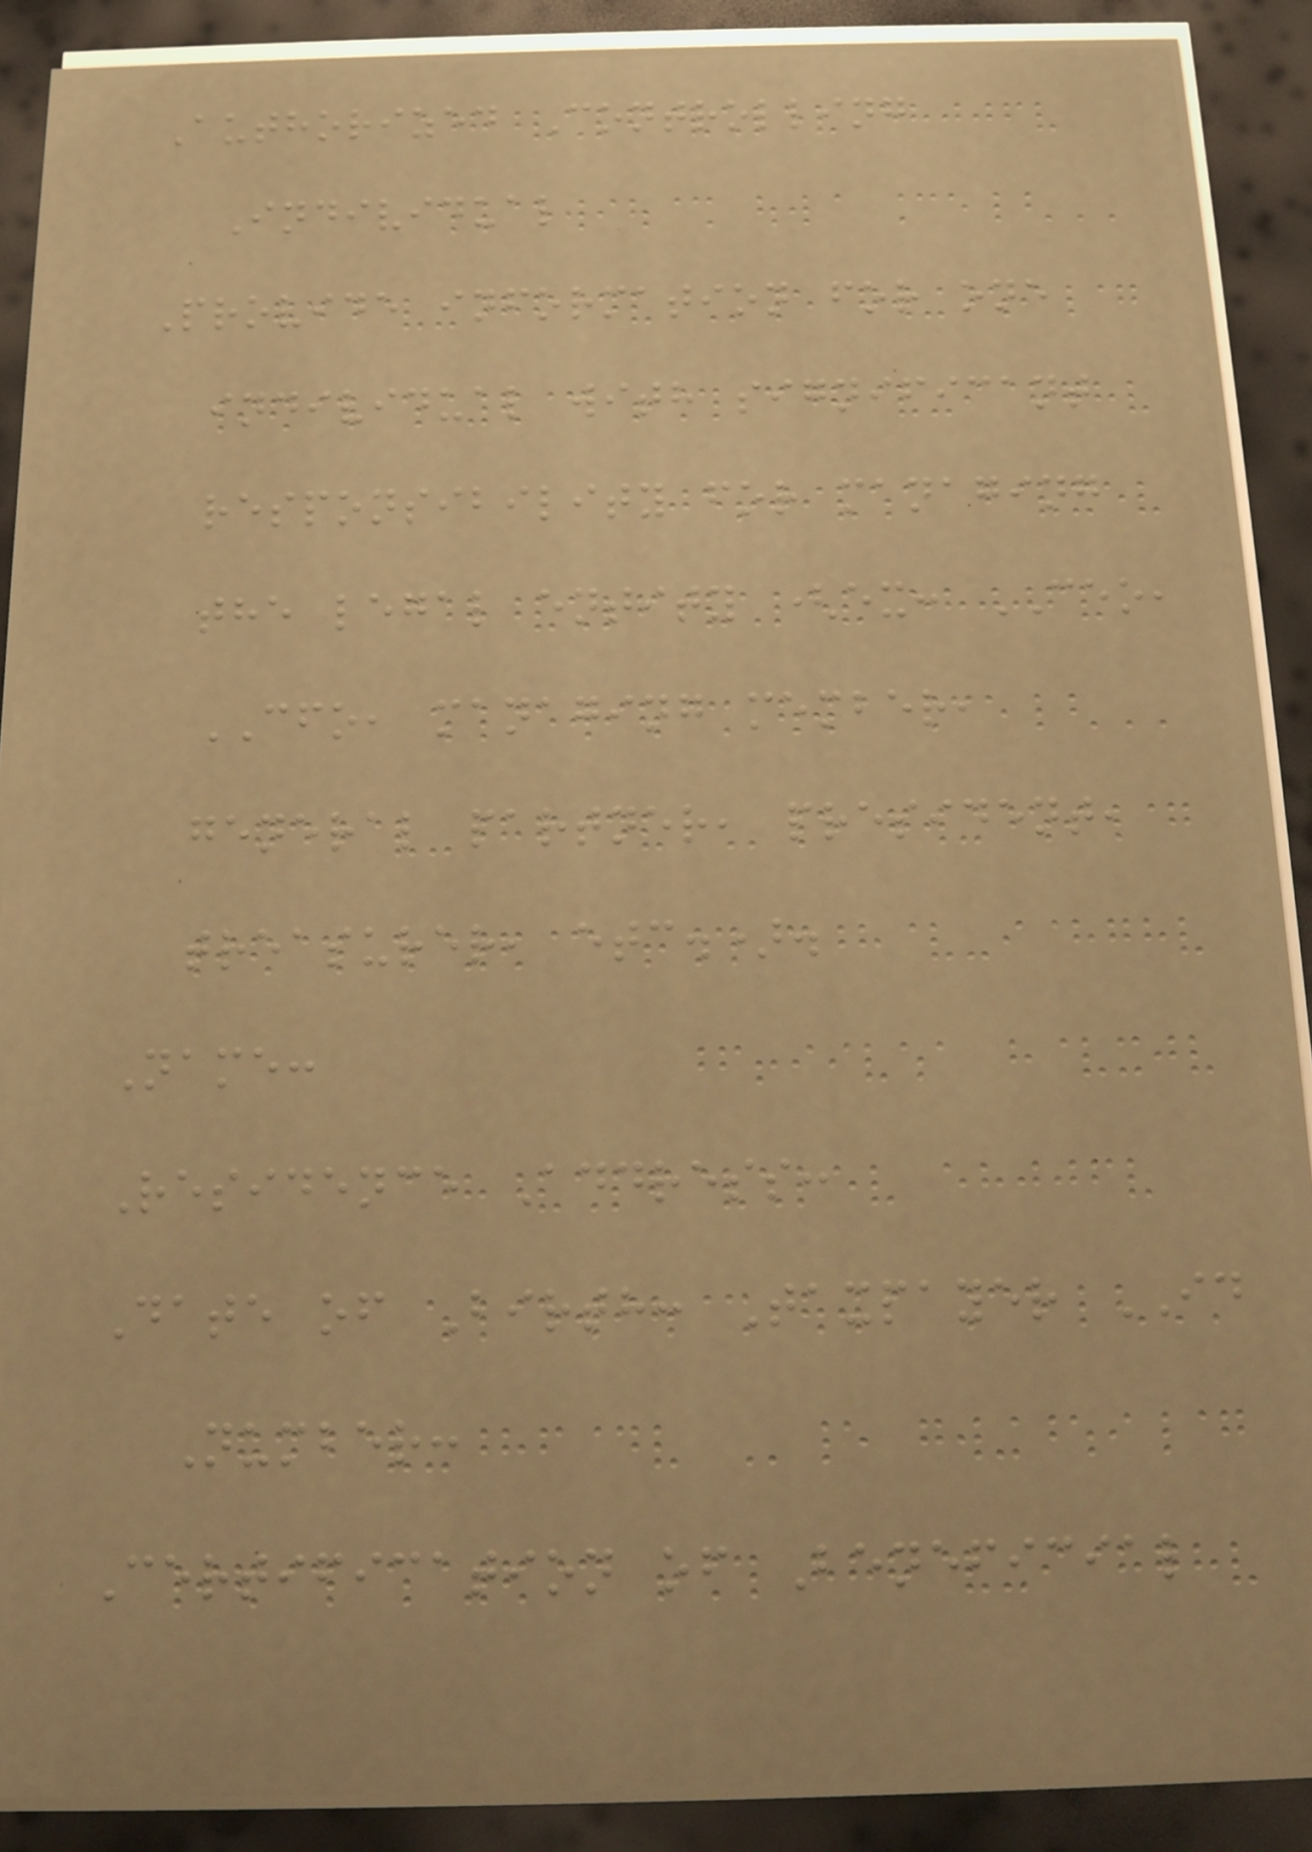Authorized Controlling
Individual
Provide information for one
individual with significant
responsibility for managing
the legal entity (ex: CEO,
CFO, managing member,
general partner, president,
treasurer, etc.).
Name:
Residence Address:
Date of Birth: Taxpayer ID
Number:
Certification of Beneficial
